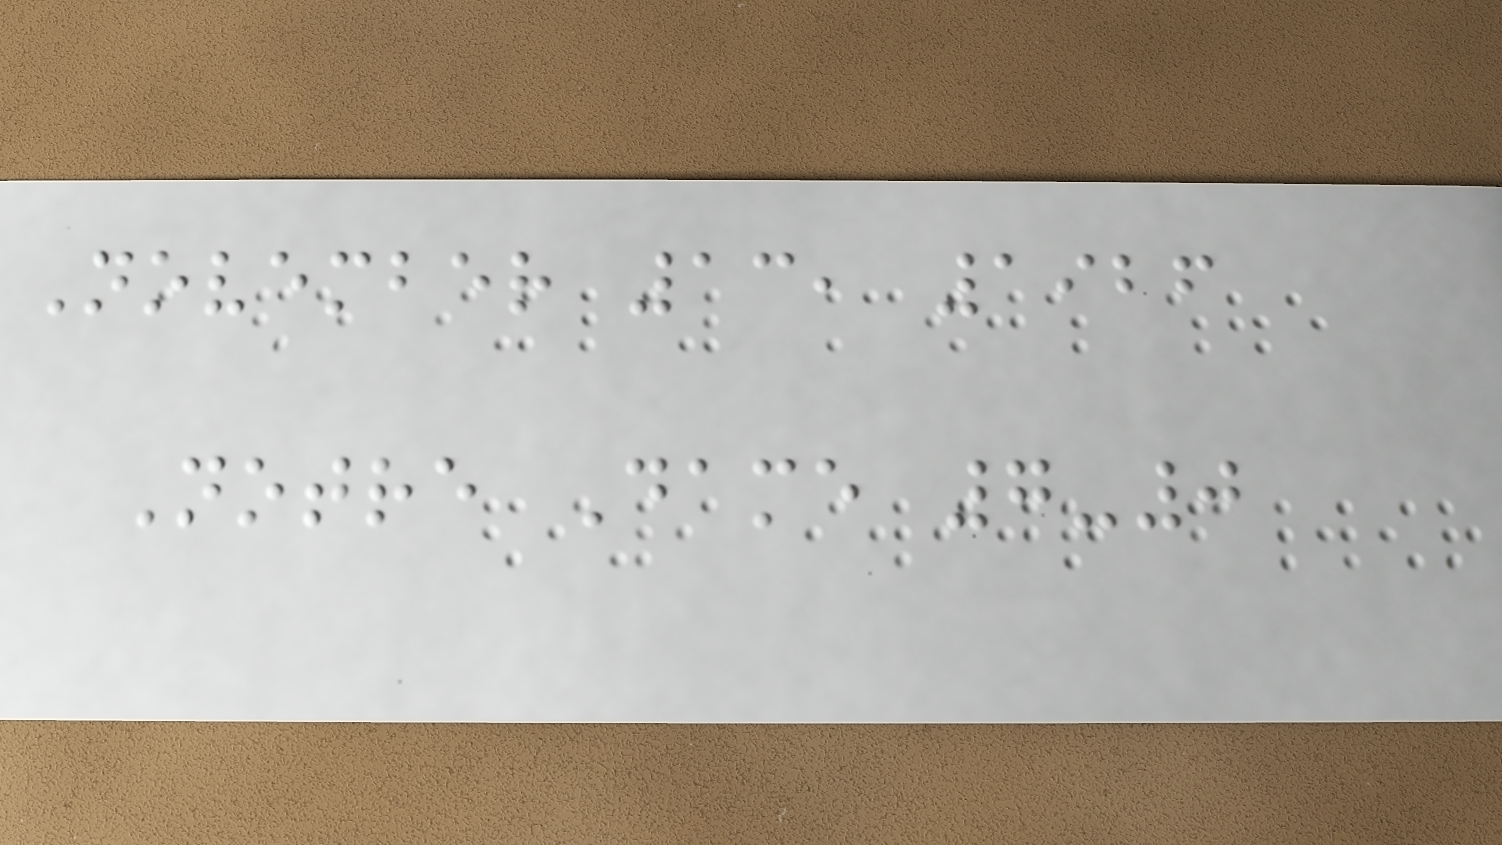November 13, 1926
Notre Dame 7-0
